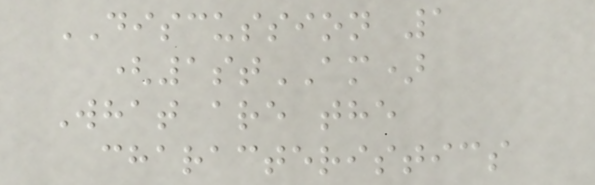DISCUSSION 1
(1stAM)
What are the
characteristics
